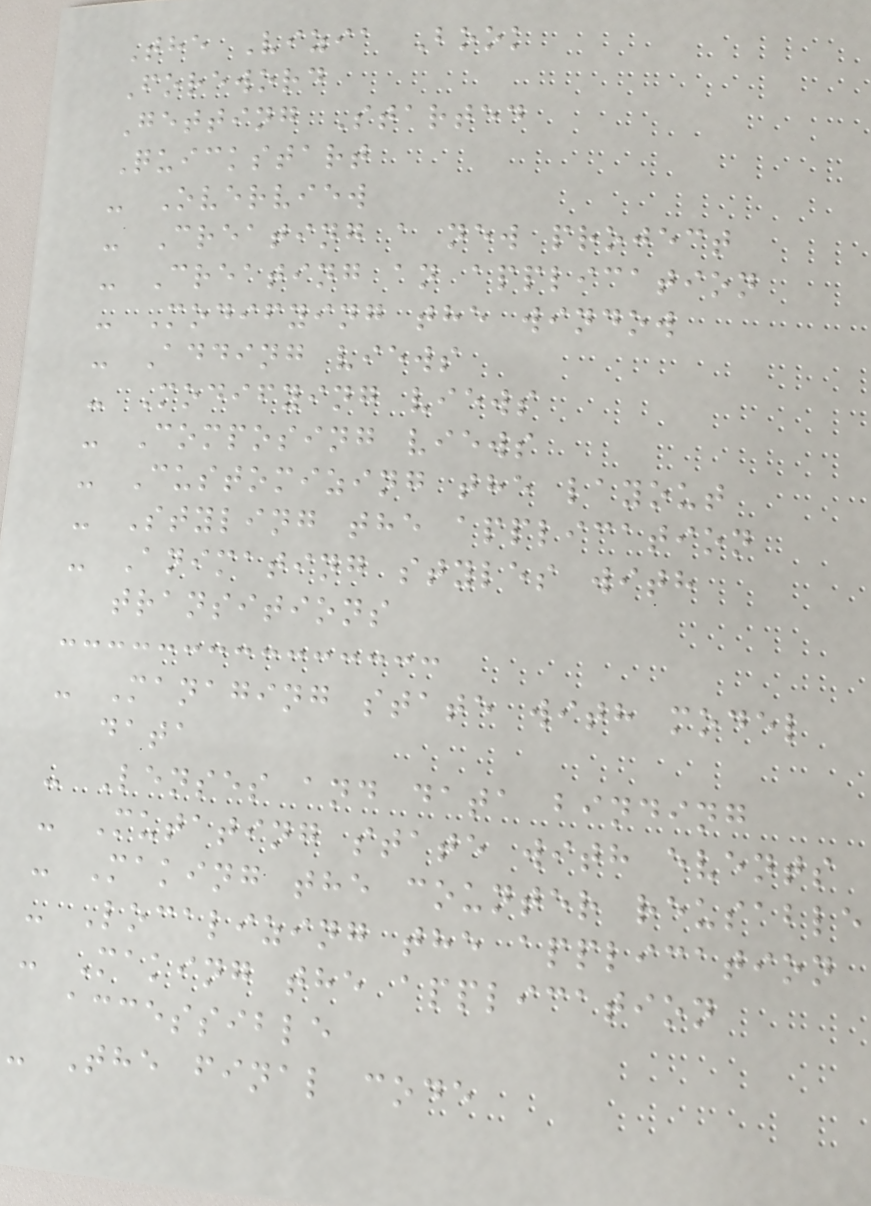The Vizia Book
Foreword
Getting Started
Quickstart
- Overview
- Creating a new project
- Creating an application
- Modifying the window
- Adding views
- Modifying views
- Composing views
- Customizing the layout
- Styling the application
- Animating styles with
transitions
- Managing state with model
data
- Lenses and data binding
- Mutating state with events
- Making the counter reusable
- Localizing the application
- Making the application
accessible
- The final code
